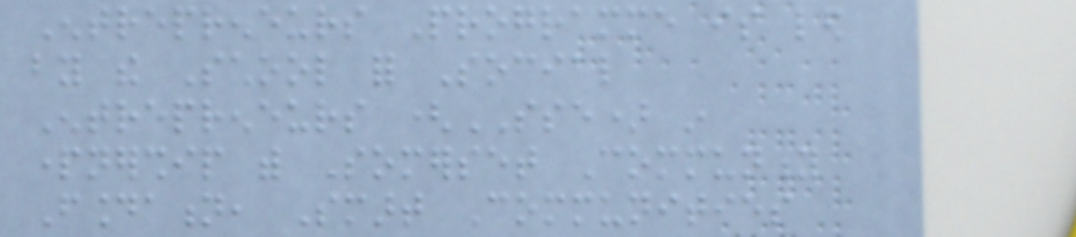Entrepreneurs Programme is led
by the School for Social
Entrepreneurs (SSE) in
partnership with Somerset Community
Foundation, Smart Communities
